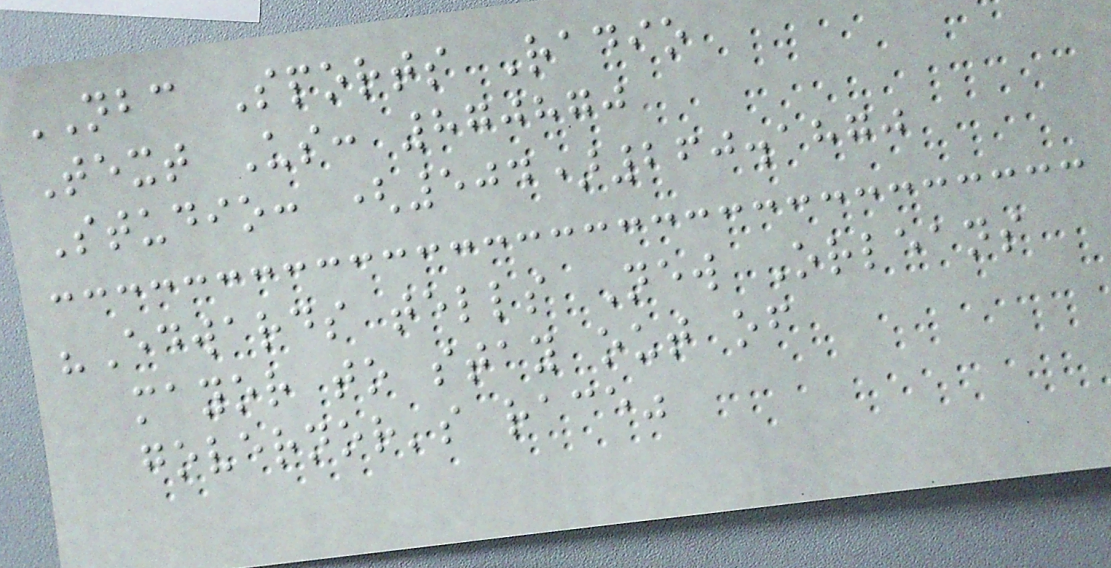NBC Sports Radio
Text Us: 870870
Studio: (504)260.1870
"Edwards tells New Orleans
mayor to stay out of
governor's race"
